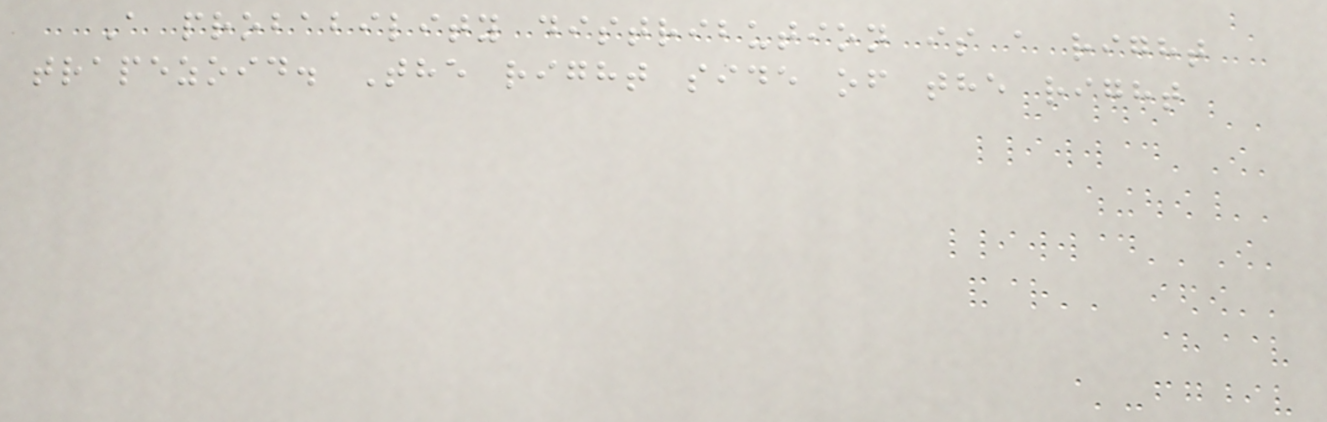A probability distribution is a right
trapezoid. The right side of the right
